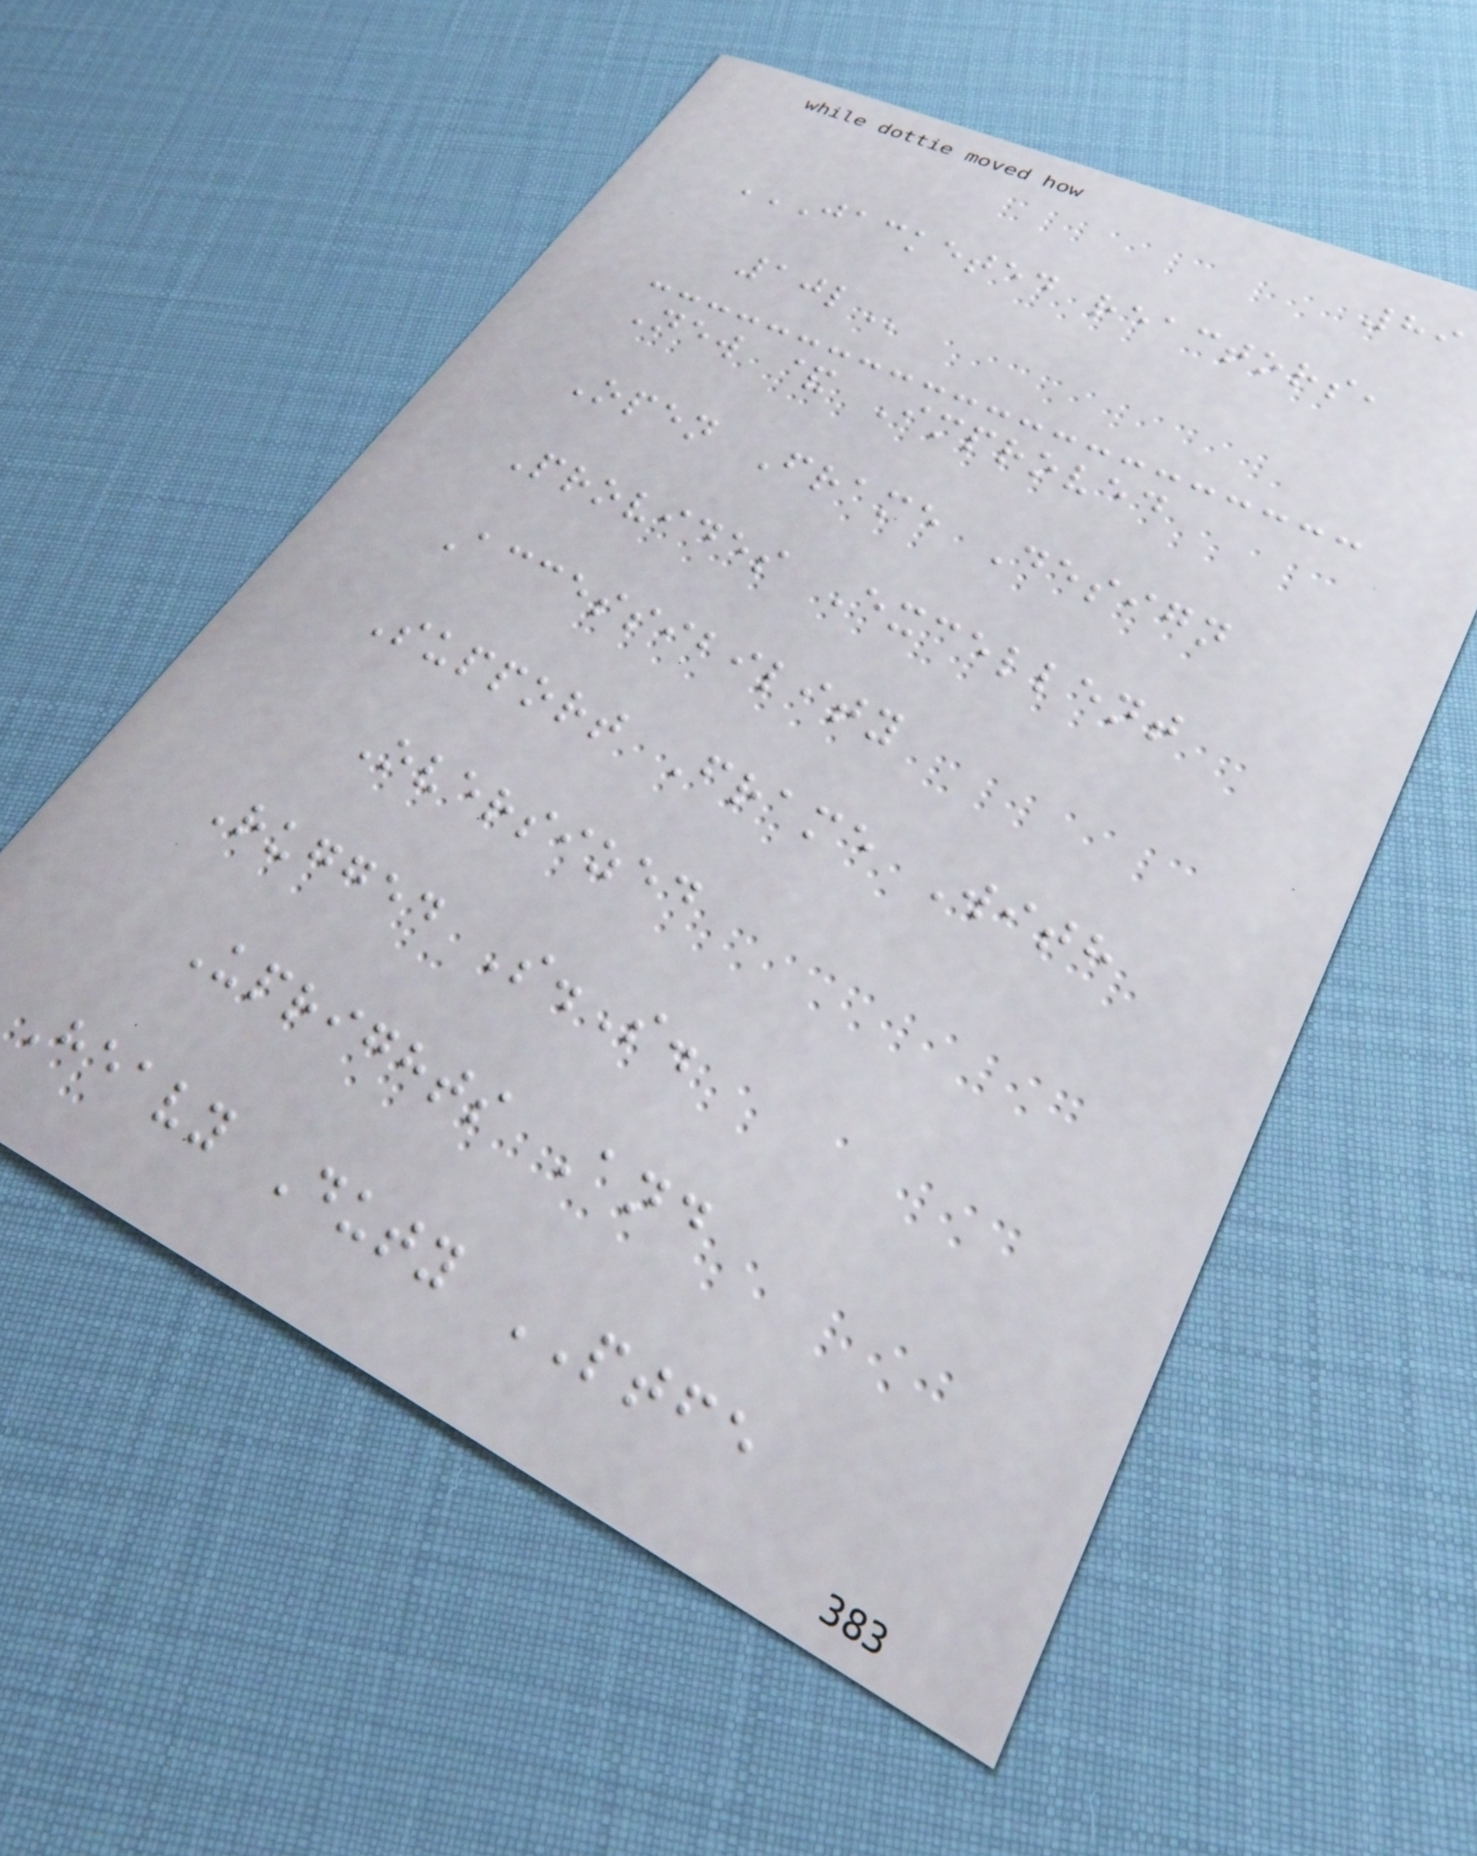89
JACKETED REACTORS,
10L
New & Improved
Open Frame Design
Provides Excellent
Accessibility
Support Frame With
Oversized
Rugged S.S.
Uprights And
Heavy Duty PTFE
